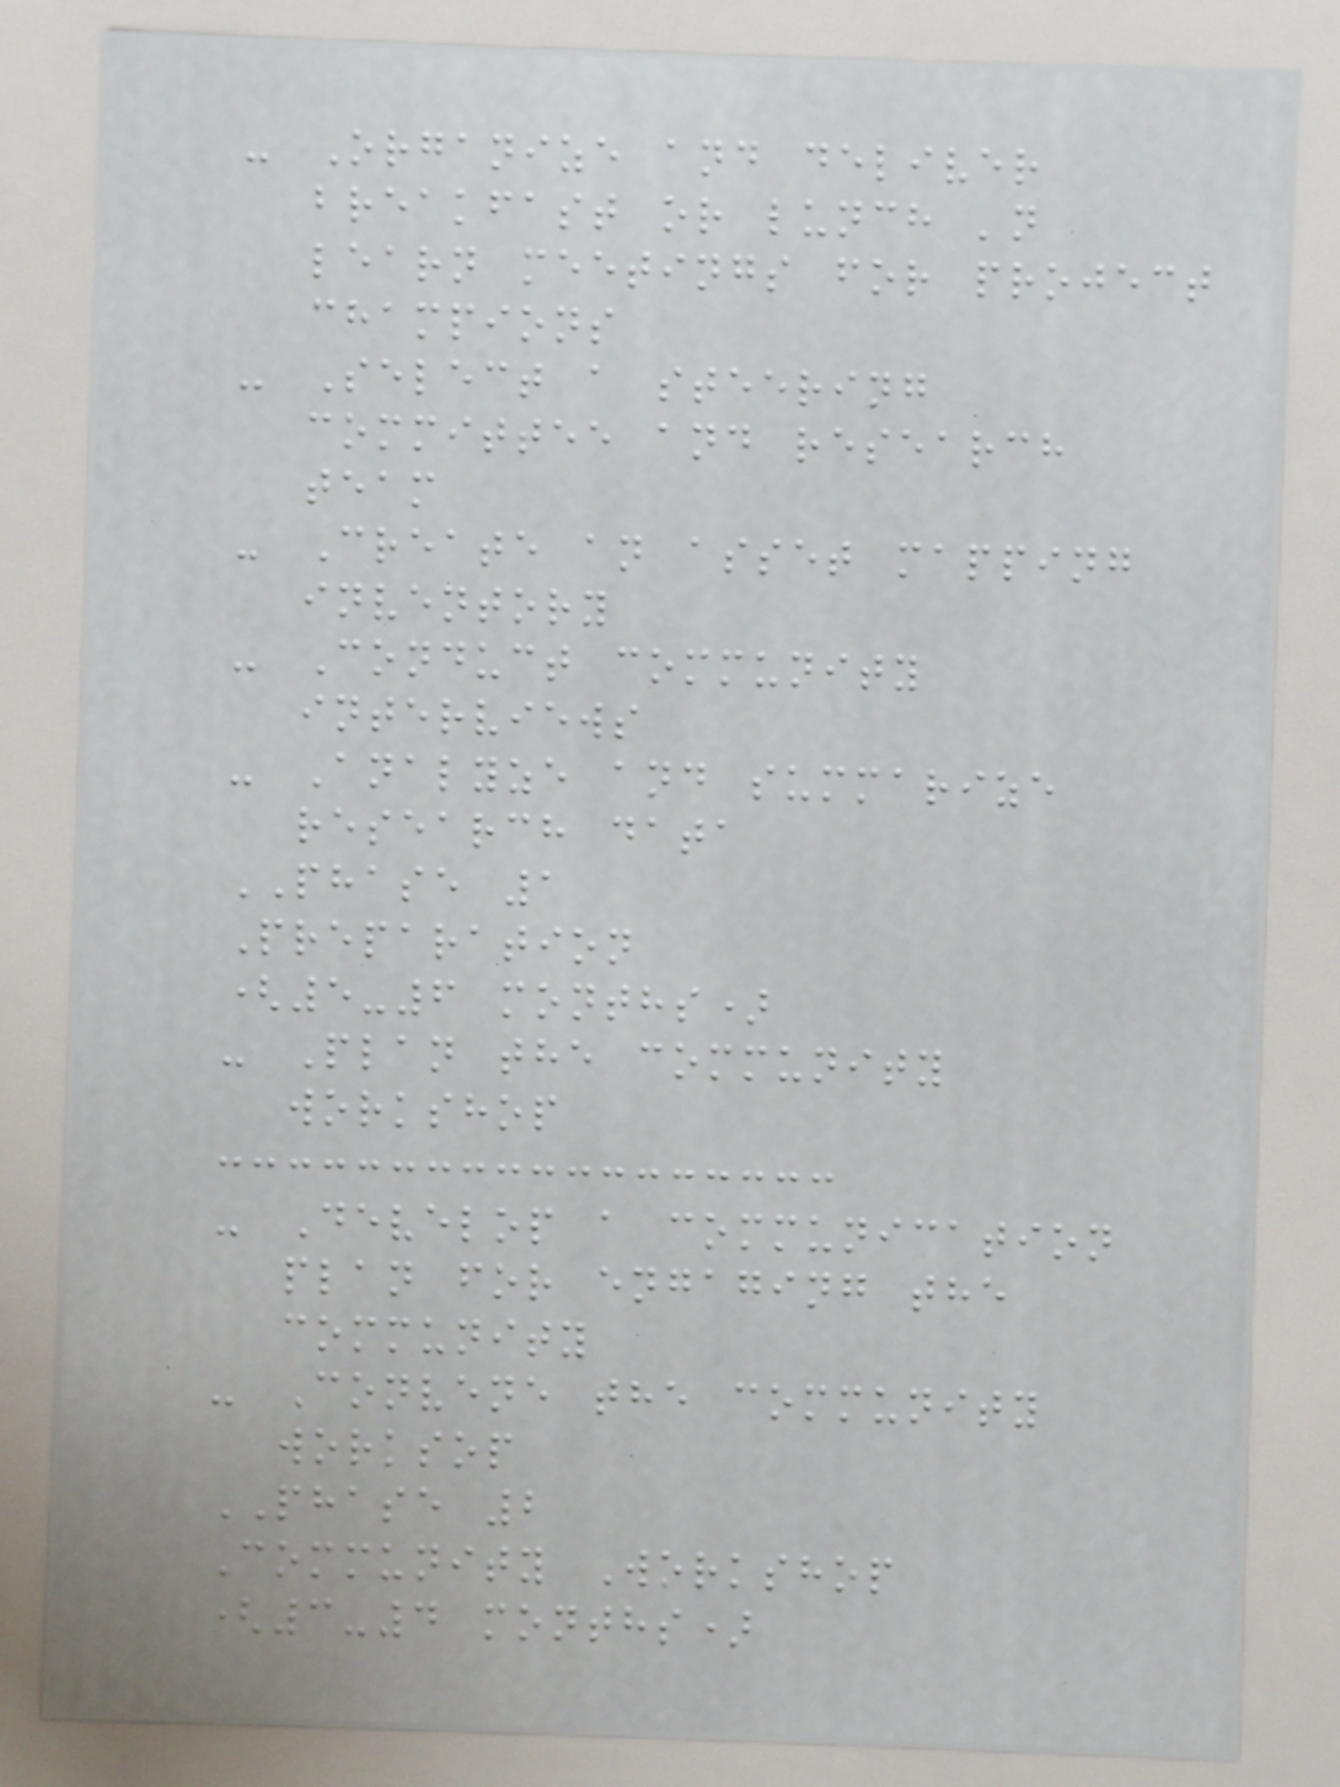- Organize and deliver
breakfast or lunch 'n
learn meetings for project
champions
- Select a steering
committee and research
team
- Create an asset mapping
inventory
- Conduct community
interviews
- Analyze and summarize
research data
PHASE 1
Preparation
(5-6 months)
- Plan the community
workshop
- Develop a communication
plan for engaging the
community
- Convene the community
worksop
PHASE 2
Community Workshop
(3-4 months)
